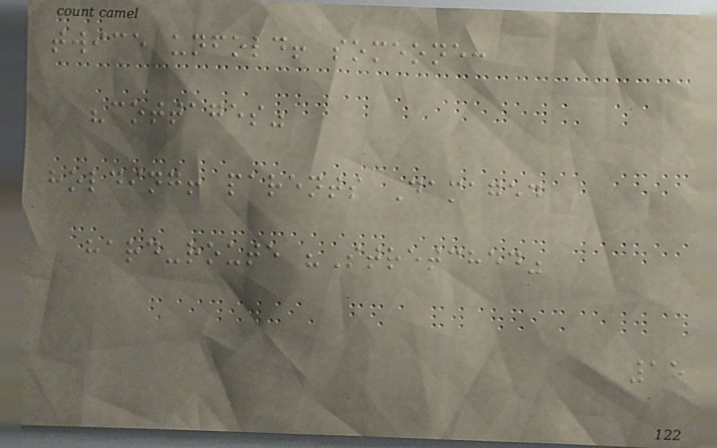twice unfold! someone:
"cottages"
holding! parents Damaged
hard-route "Stretched"
15
